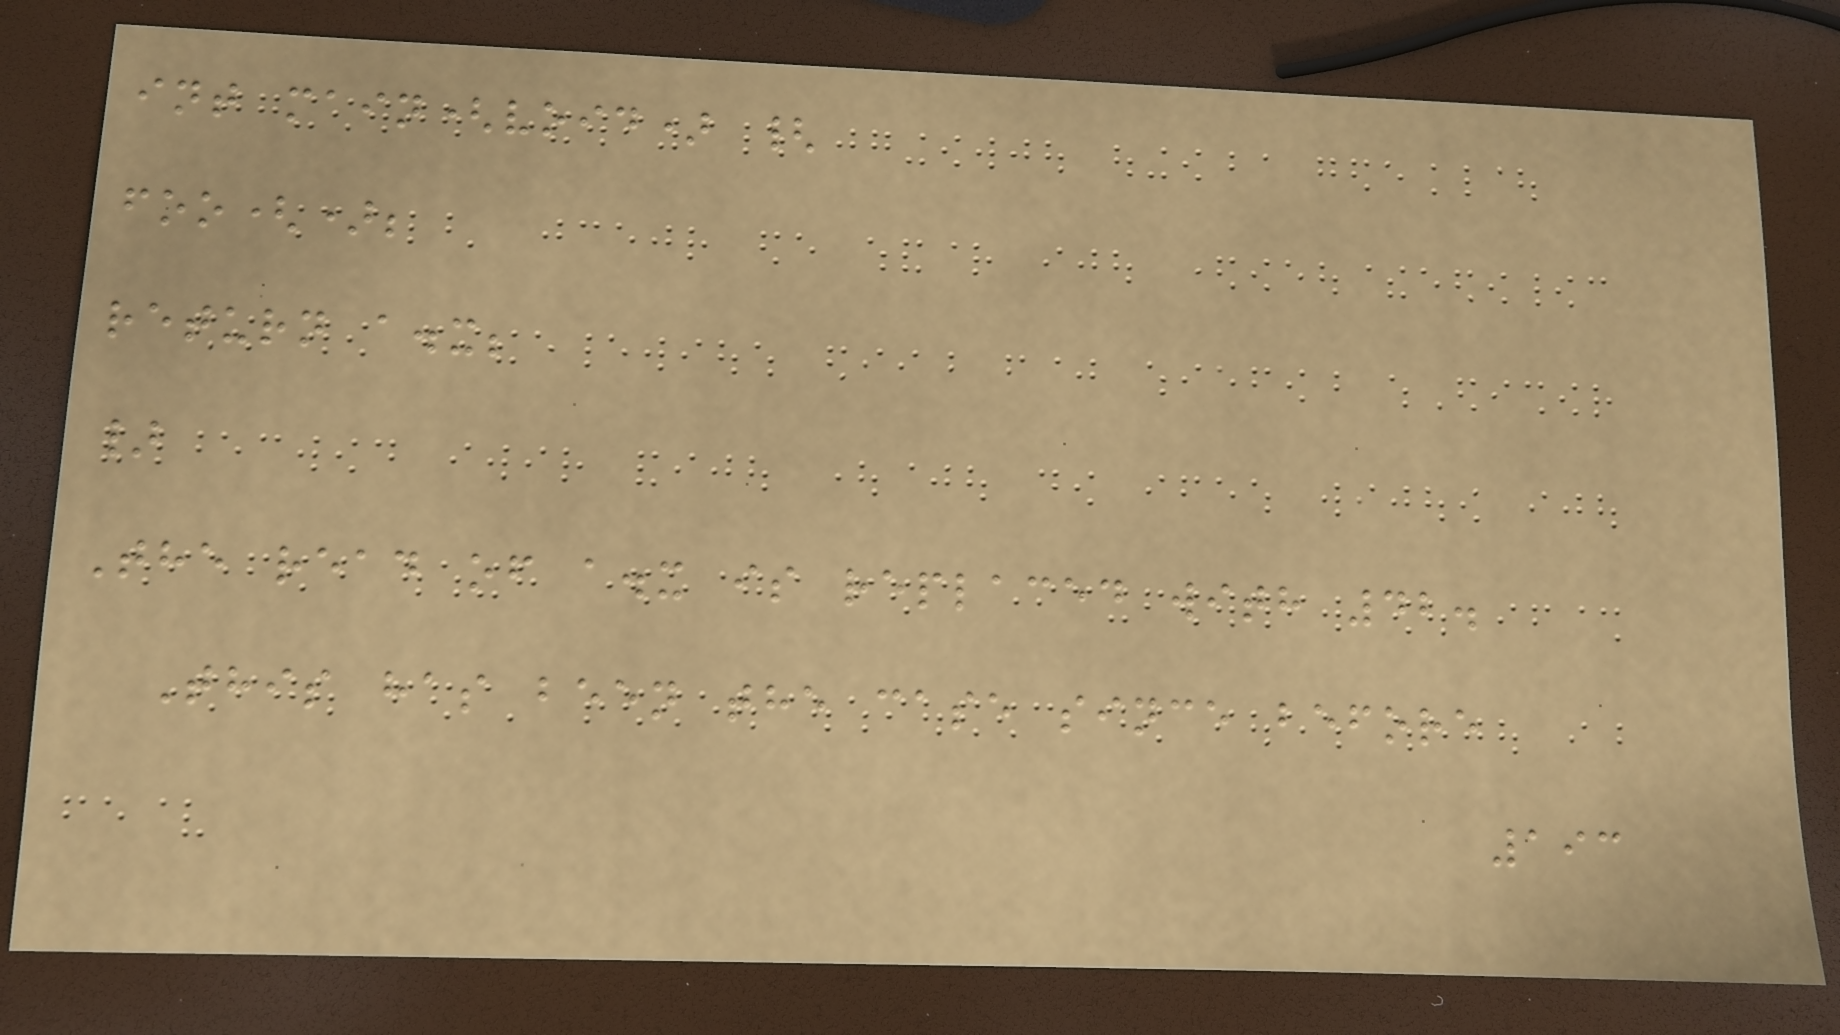int main(void) {
foo();
return a.x;
}
The read of a.x is replaced with 42.
This has been the case since before
193
